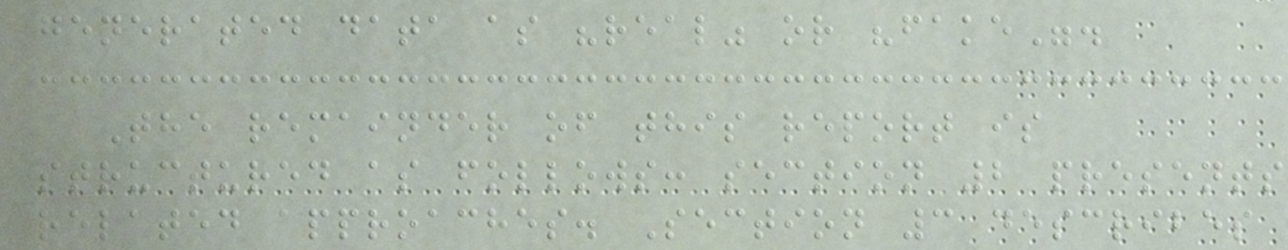generated data as "real" or "fake".
The remainder of this report is
structured as follows: section 2 presents
related approaches. Section 3 describes
